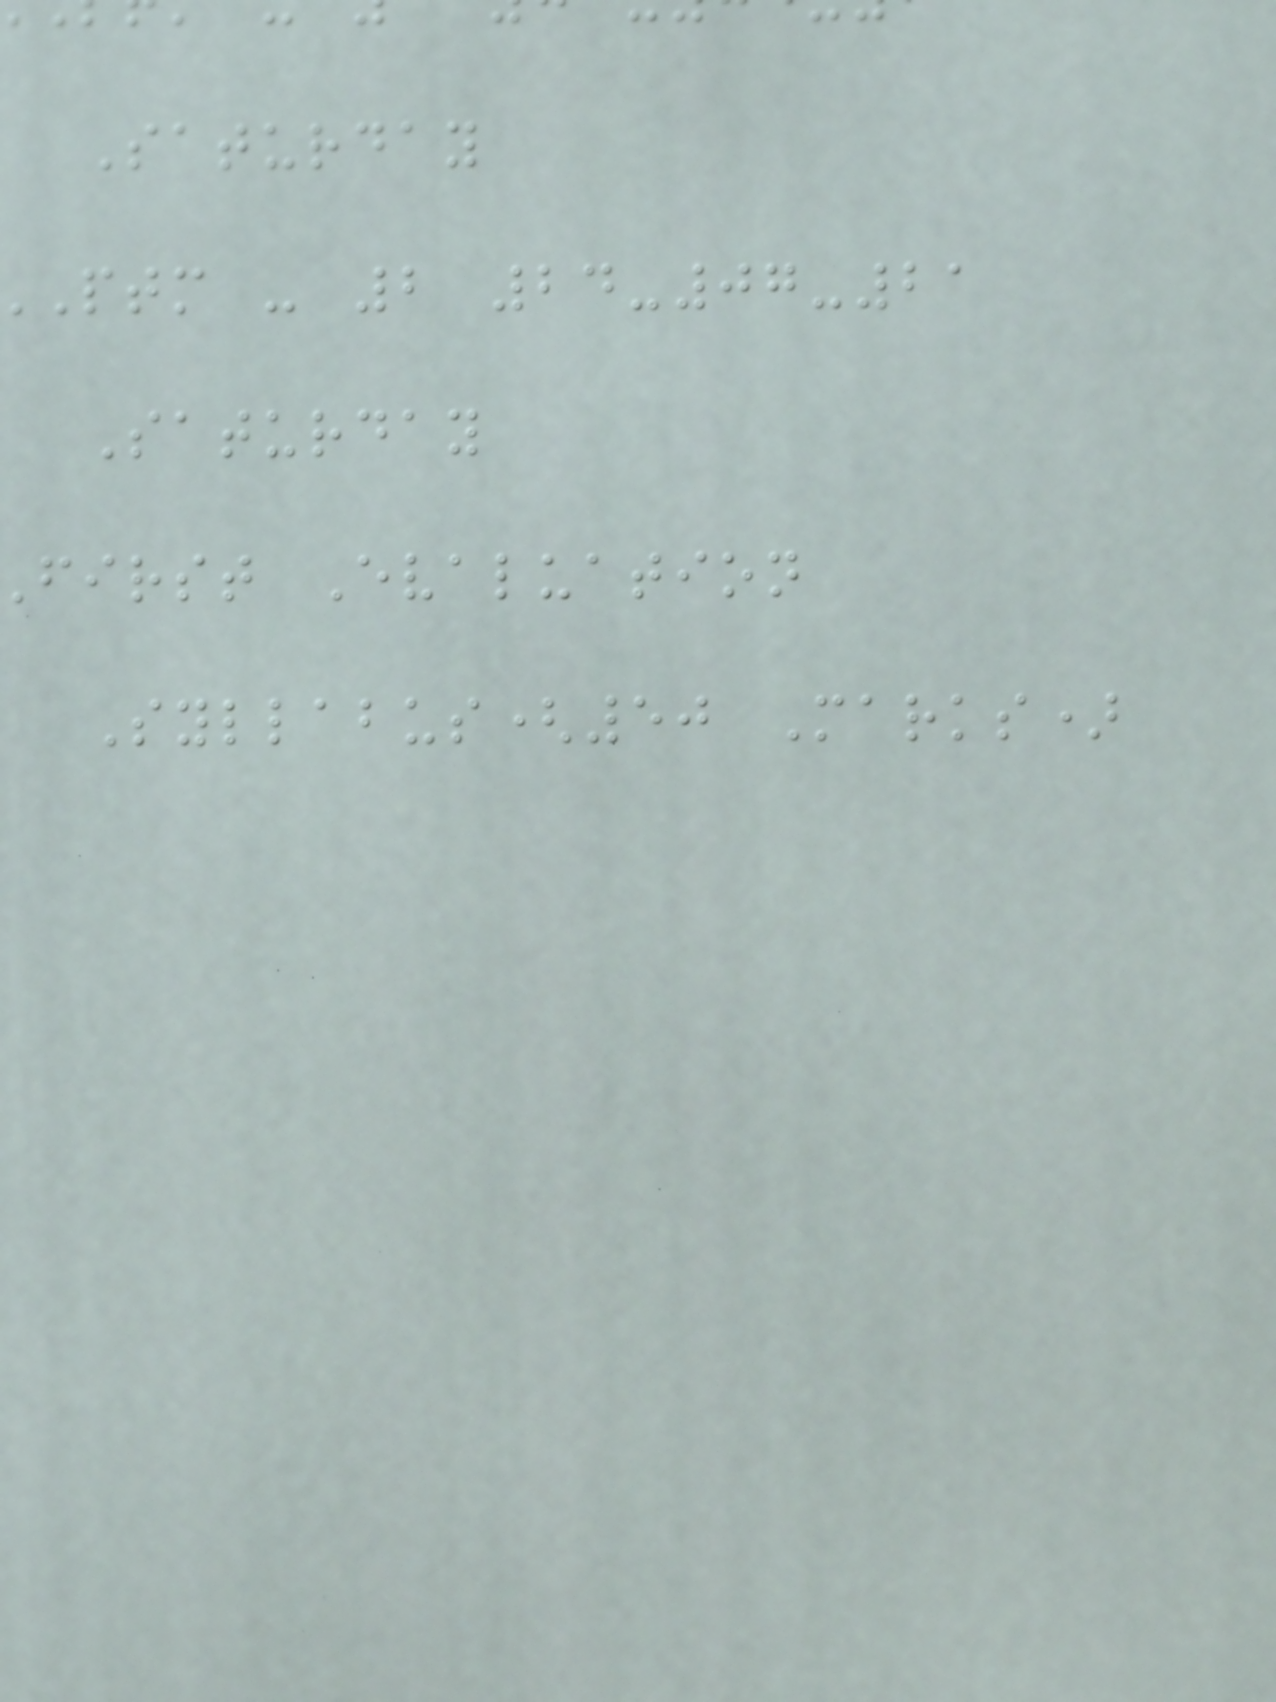Saturday
ptm - 2 24-07-21
Saturday
first Evaluation
Syllabus(50 Marks)
